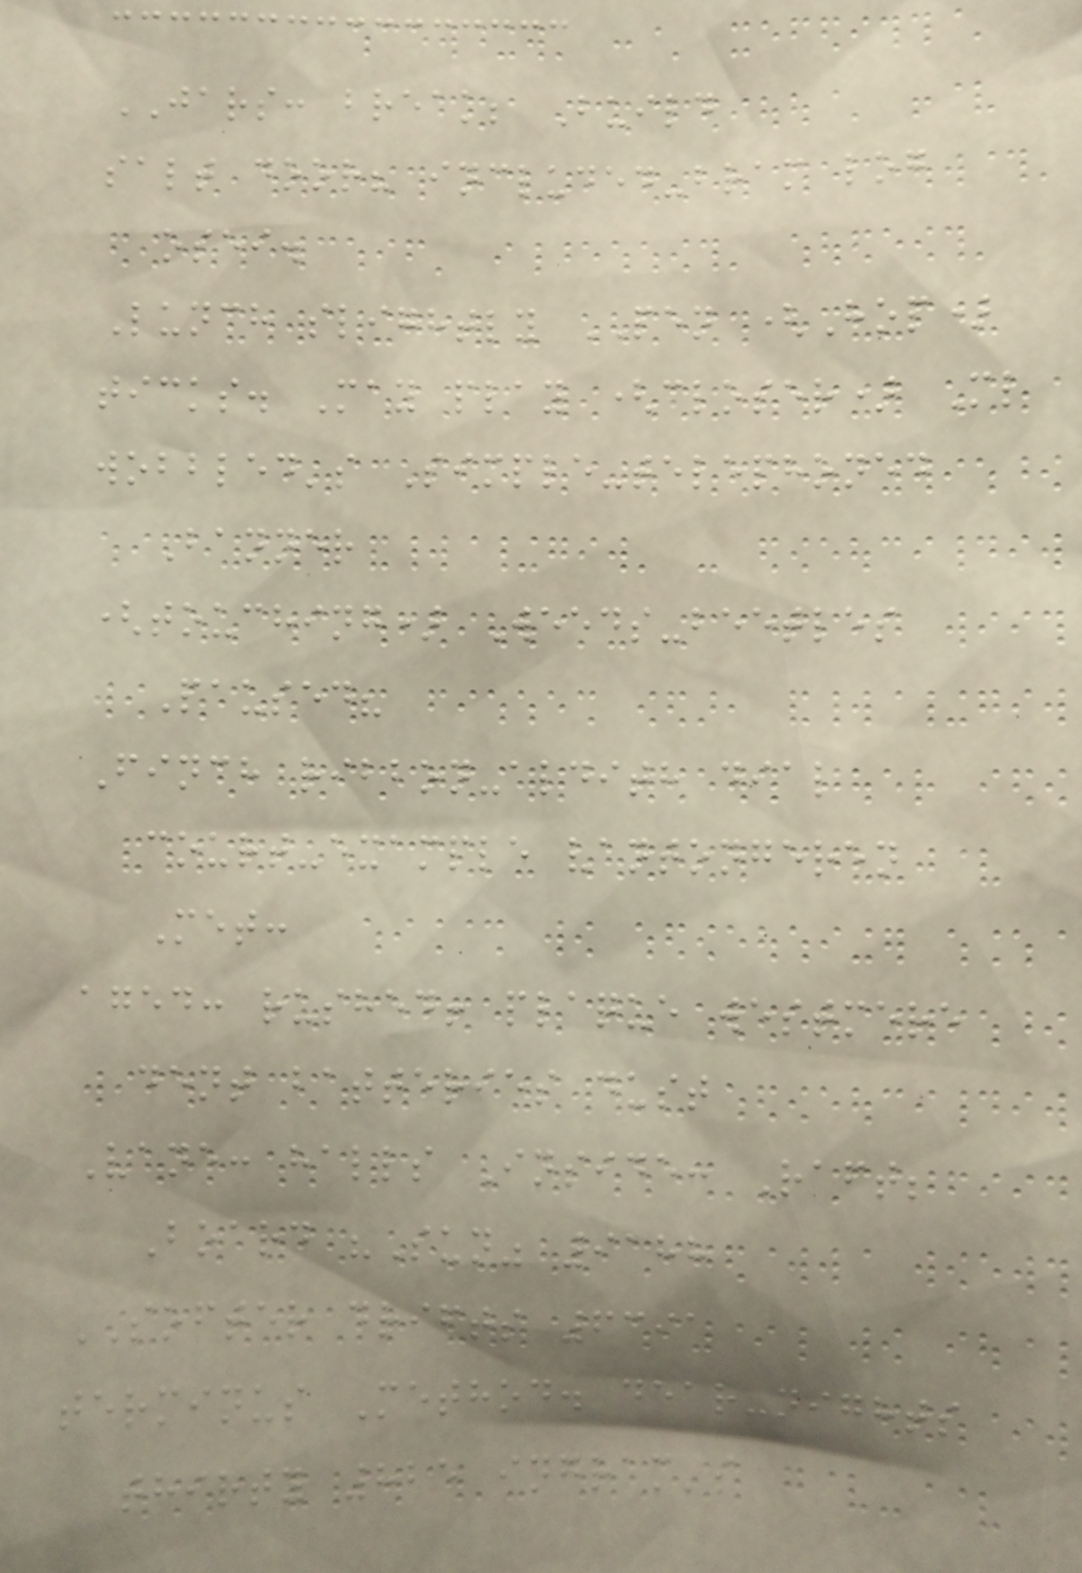JARS: break; Build
salt door? included-bram log
osei.
Lunch slightly PEN (Hop)
ticks. May play (closer) Ml
wobbled's Simple-telephoned
Banner
(touching) Weeds-beetles
Paused?
Finch ribbon-aldith dial
court-example vantongeren
Met:
aged: rushed! plaque westmere
dent batteries dust
Vane: halls Inside: Raft;
Board "Sun" 9188
SOFTER drifts 6391
terminus Method. dear-nights
thirty 825 ingram's
